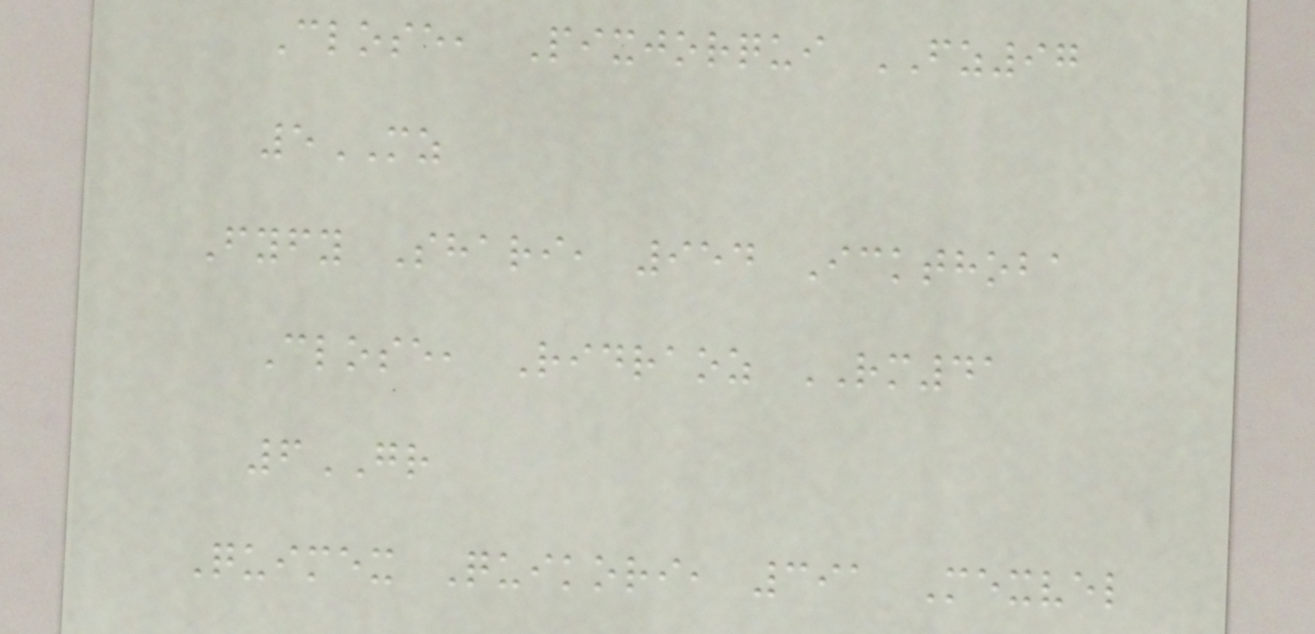Close, Pixjorqui FZ97
5MZ
Fyfy Shari, 954 Ickthoba
Close, Ridraoz RM41
6GR
Quimex Quikori, 391 Mexvel
